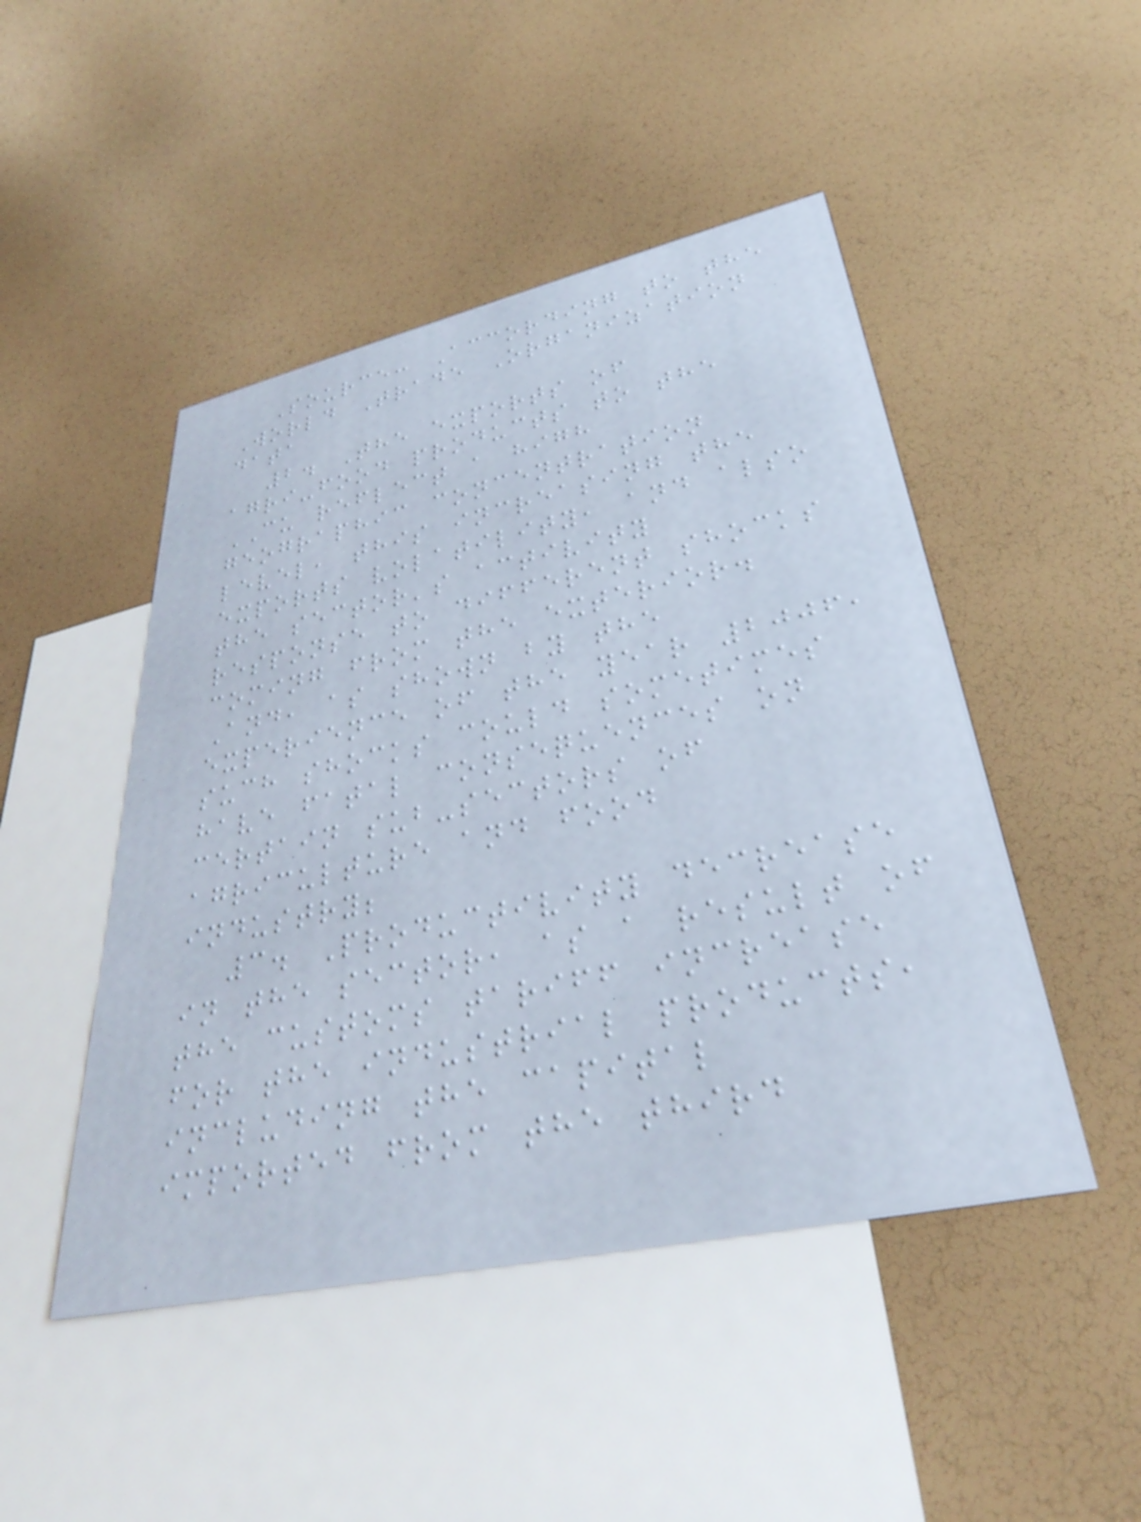Source: According to the
World Trade Organization
data
2. The exports of
agri-food products to the
CU reflect a high
geographic concentration
level, this increasing the
exports volatility, and also
the sector's activity
response to different shocks
coming from the exterior.
And, as shown by the
experience of the year 2006,
such shocks could sometimes
have fatal consequences on
certain sub-sectors of
agriculture and food
industry;
3. Productivity decrease
in the sector, as a result of
the customs tariff increase
for the industrial products,
including the capital
imported from the third
